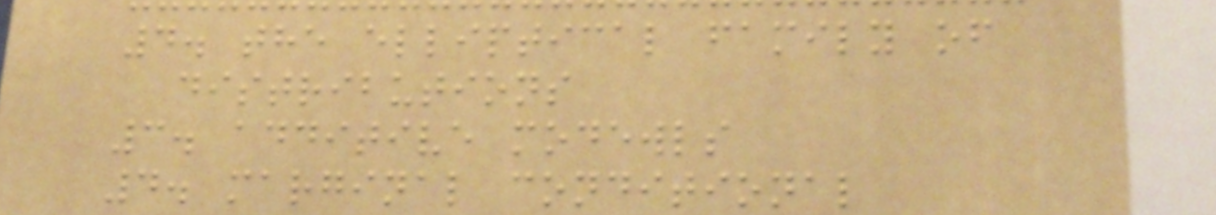4. the elliptical family of
distributions
3. additive modewls
4. marginal conditional
